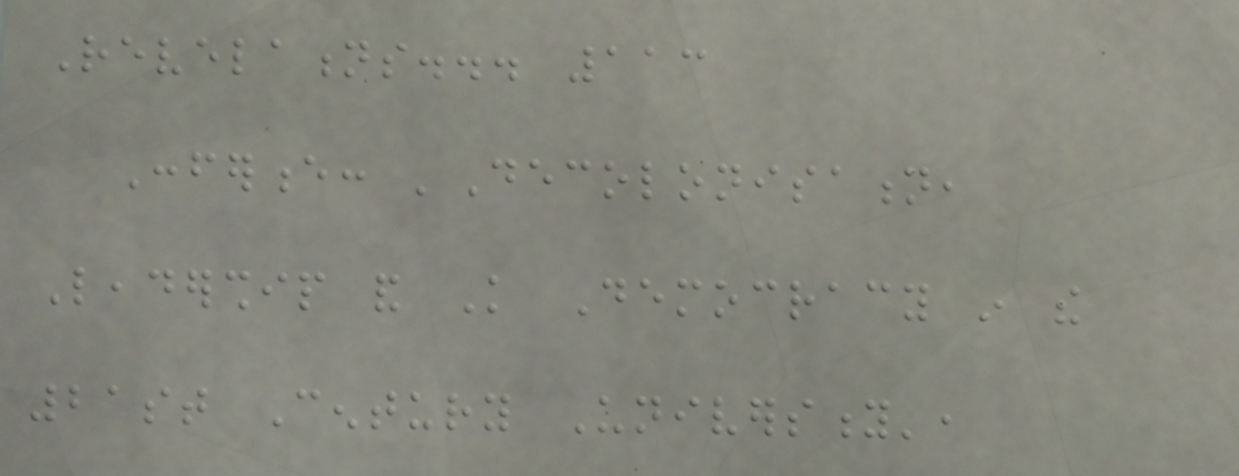Revelations... 113
Conference: 'Decolonisation,
Leadership and Knowledge Democracy in the
21st Century University',
